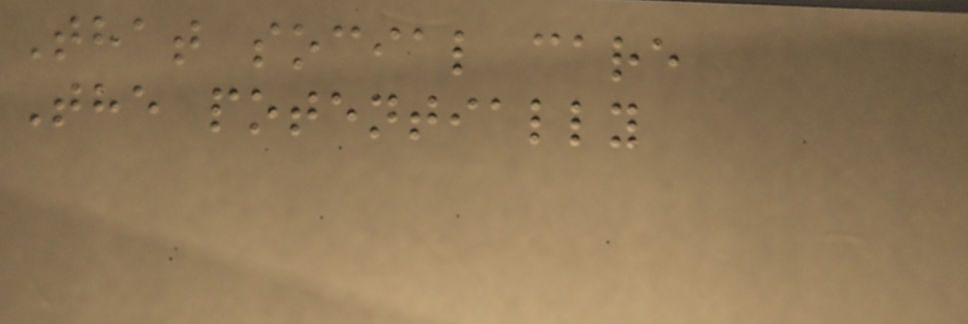That social care
The potentially
